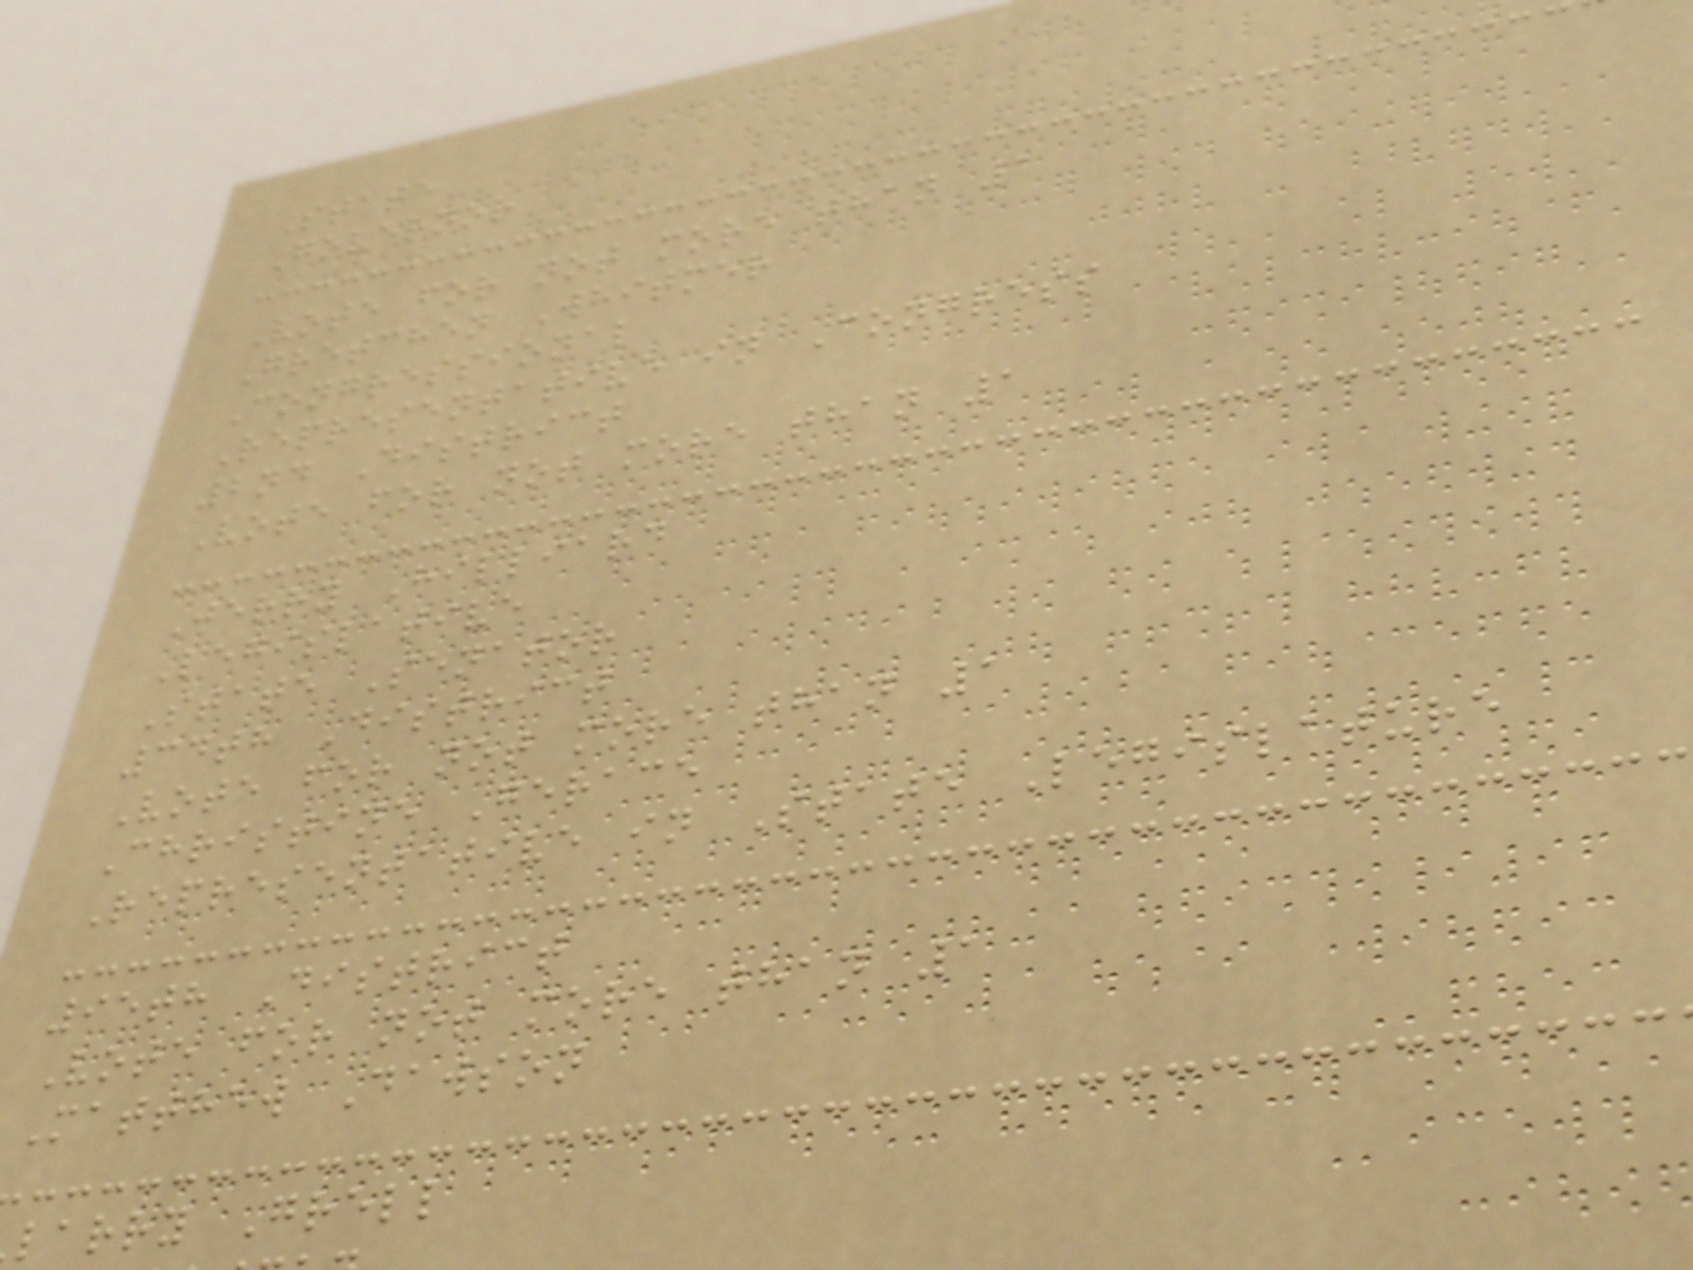State
Governor
Vote for not more than 1
Gretchen Whitmer
Congressional
Representative in Congress
2nd District
Vote for not more than 1
Jerry Hilliard
Legislative
State Senator
34th District
Vote for not more than 1
Christine Gerace
Representative in State Legislature
95th District
Vote for not more than 1
Matthew Dawson
larry Grell
